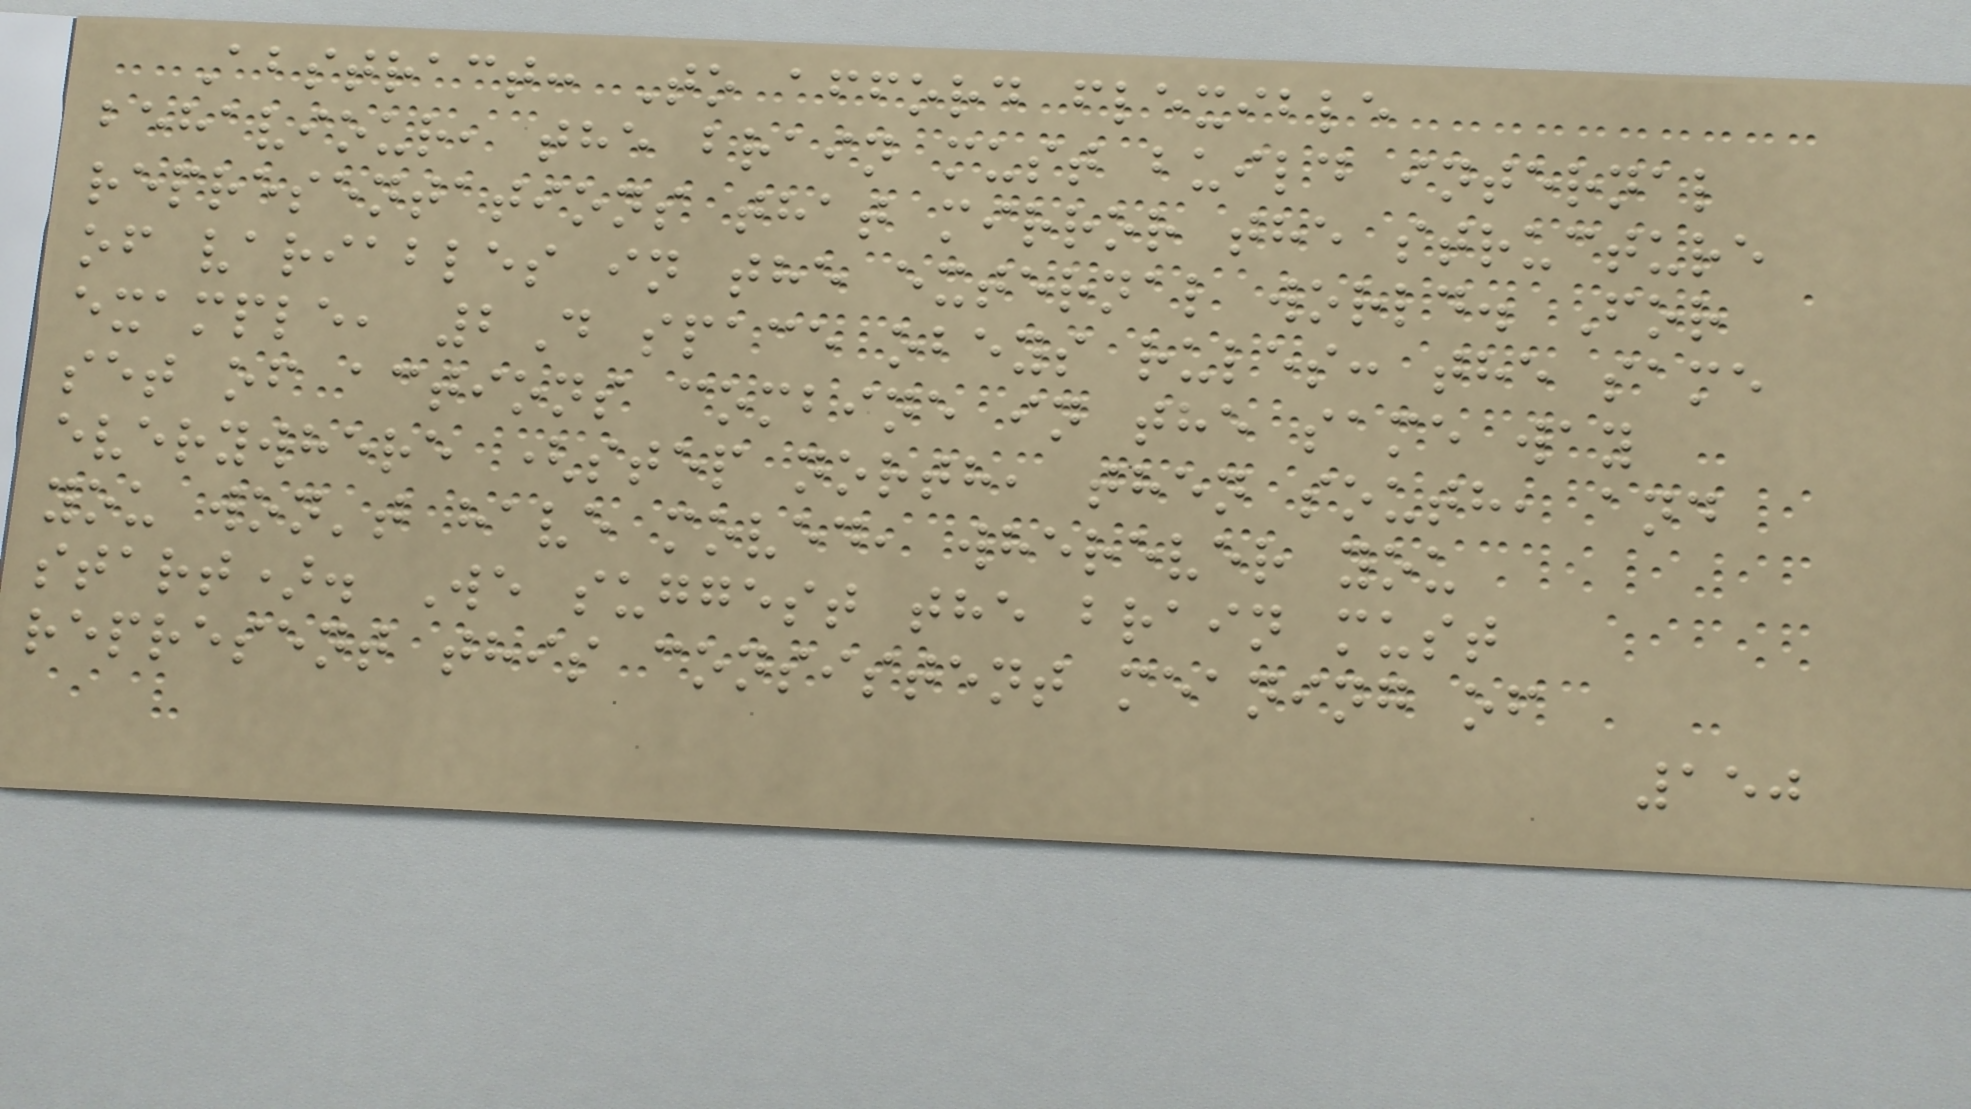Abstract: To afford flexible
behaviour, the brain must build internal
representations that mirror the structure
of variables in the external world. For
example, 2D space obeys rules: the same
set of actions combine in the same way
everywhere (step north, then south, and
you won't have moved, wherever you
start). We suggest the brain must
represent this consistent meaning of
150
